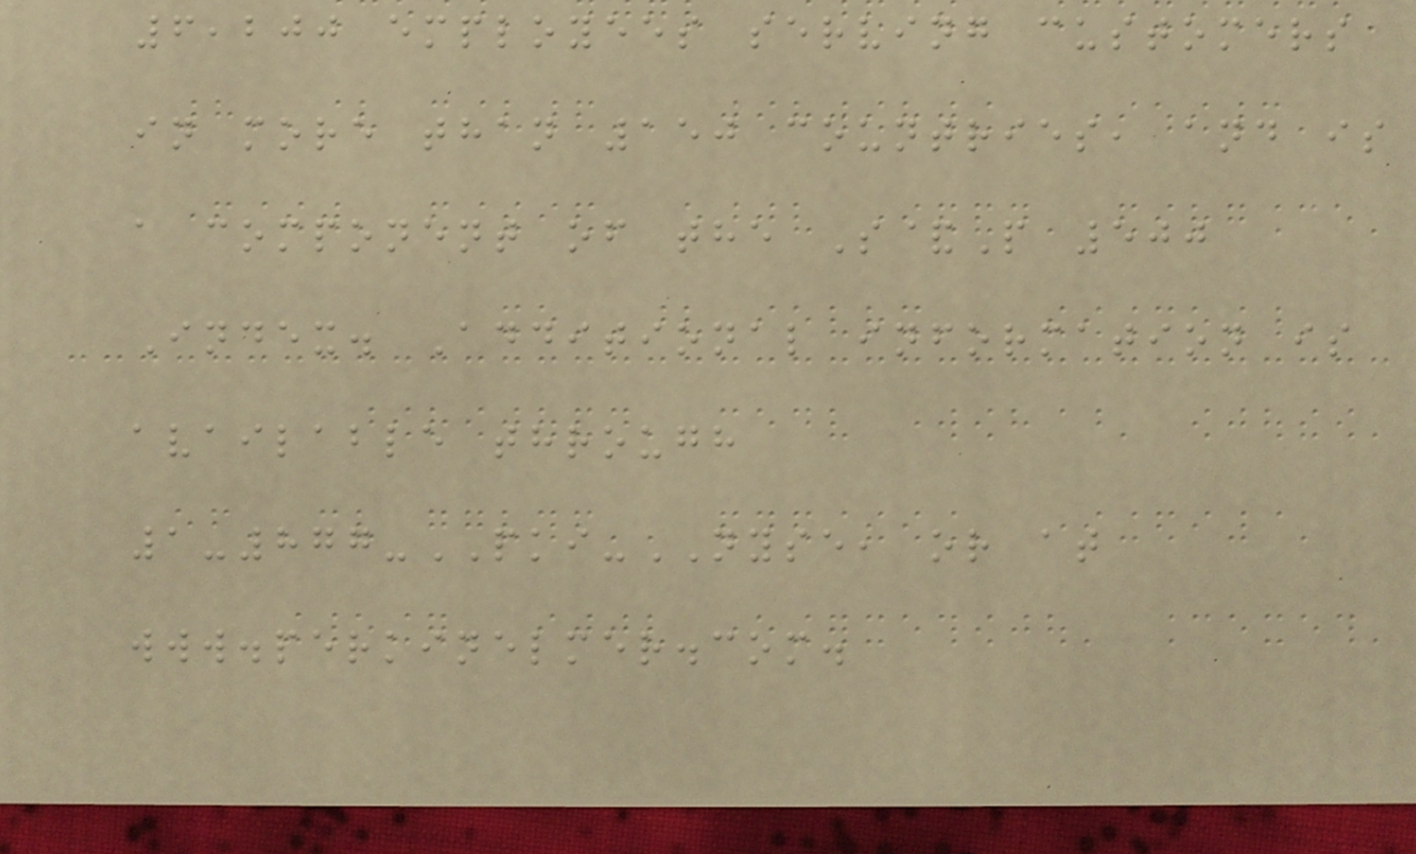6,200 employees serving customers
in more than 150 countries, and is
a component of the S&P 500
Index. Additional information is
available through
1-877-PKI-NYSE, or at
www.perkinelmer.com.
